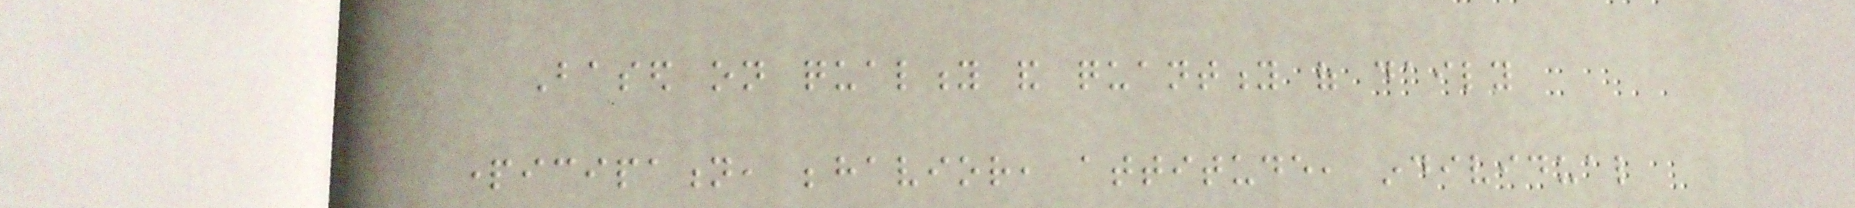Based on quality and quantity of daily
participation, behavior, attitude, individual
